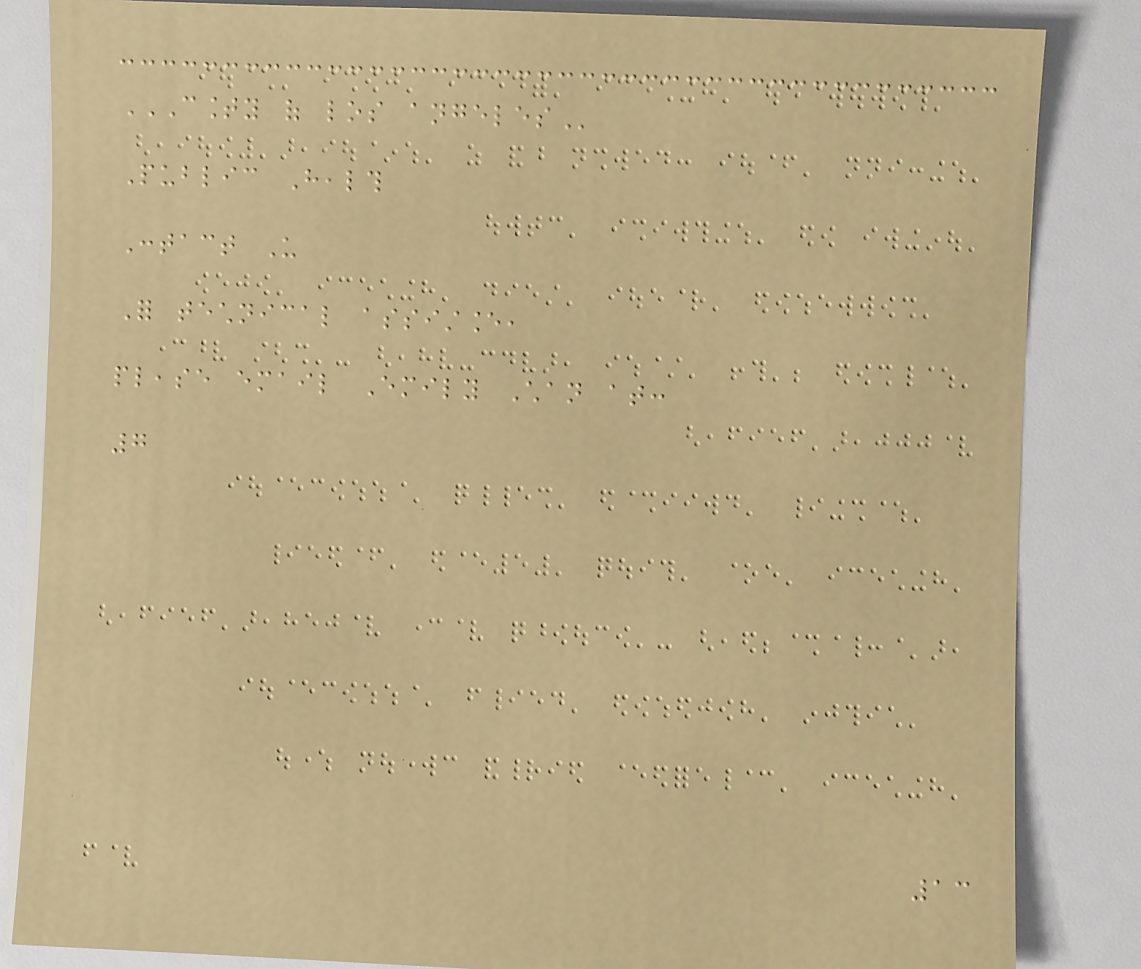COUNTY OF LOS ANGELES
Public Health
Contact Us
For technical assistance,
please email Emily Chan at:
7
13
